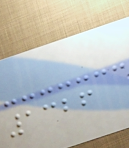1326
